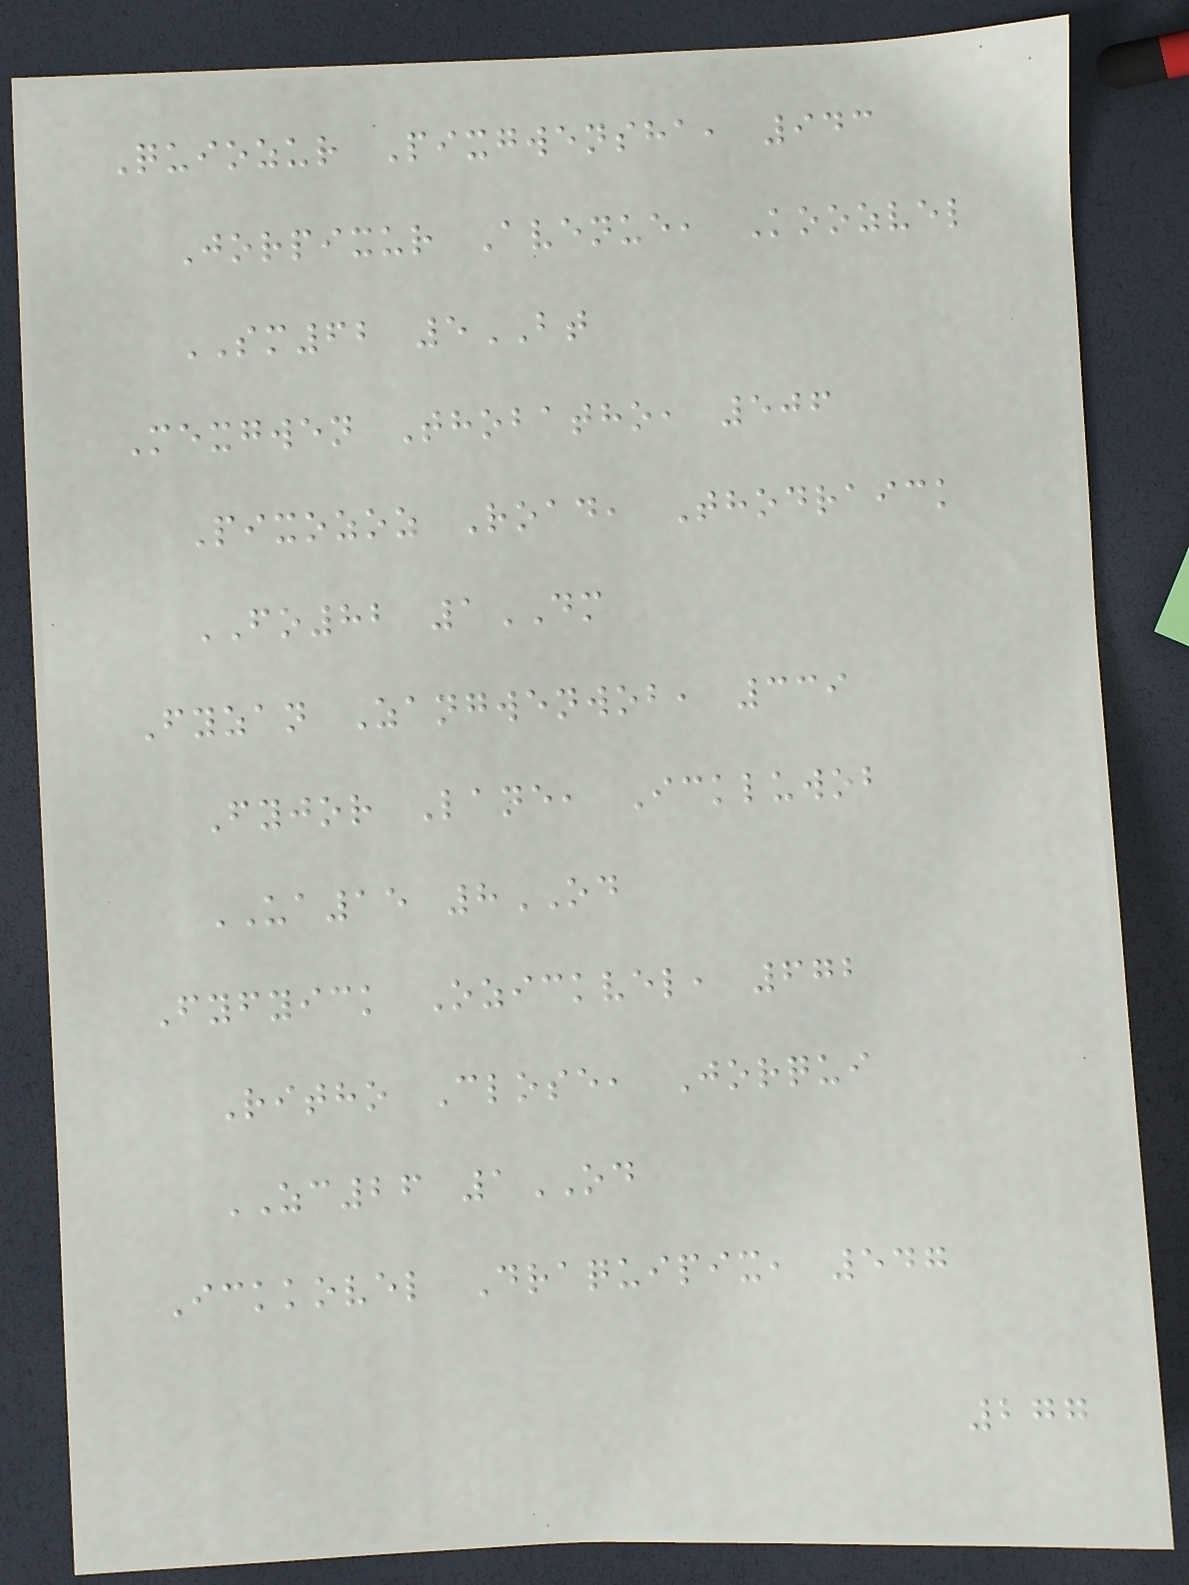Quiozur Pixgwensha, 943
Jorpixur Avenue, Koozvel
SM62 5BT
Mexgwen Thobatho, 506
Pixozoz Road, Thodraick
FO82 1DM
Fyzan Zangwenwob, 339
Fyjor Lane, Ickluwob
UA15 8OD
Fyfyick Ozickvel, 672
Ritho Close, Jorqui
ZC26 1OD
Ickkovel Draquipix, 547
277
